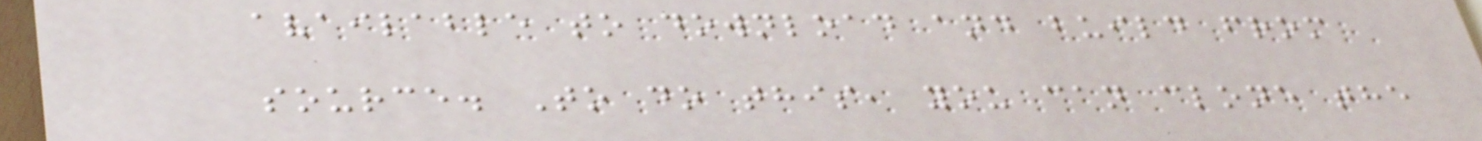available to download and build from
source. To do this, you can clone the
